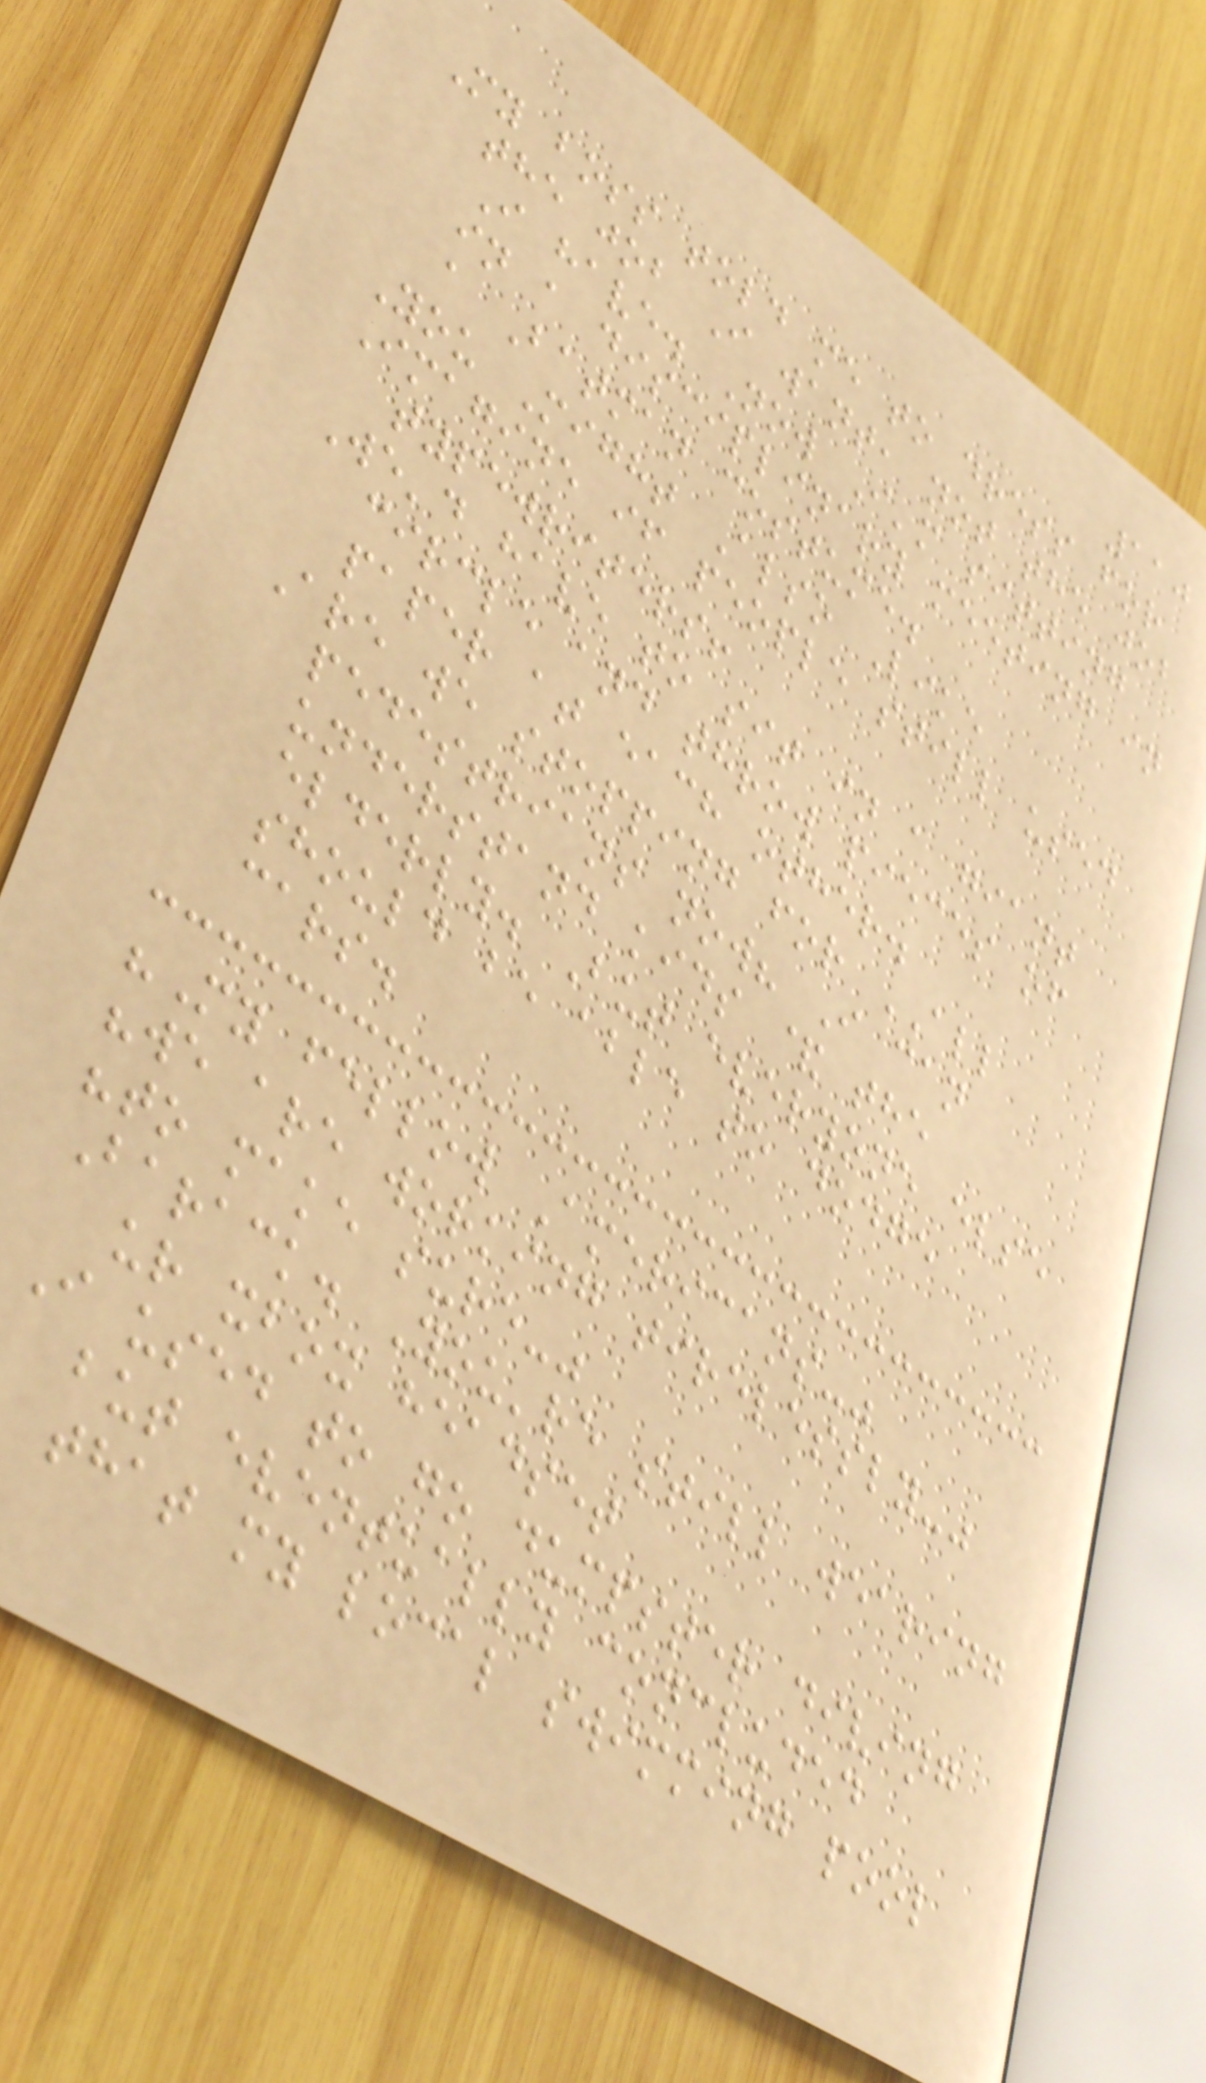110
My boss told me to dress for
the job I want, not the job
I have. Now I'm sitting
in a disciplinary meeting in
a Batman costume.
You Might Also Like
Imagine if people still used
typewriters!
We'd have to sit in a giant
circle and throw pieces of
paper at each other.
Are we stopping for ALL
pedestrians now? I can
understand kids & the
elderly. But everyone else
should be able to dodge
cars.
"My fellow Americans-"
"we are working tirelessly-"
"to make sure-"
Barack. You're still wearing
ur xbox headset
I used to go dumpster diving
but eventually concluded
that my local swimming pool
